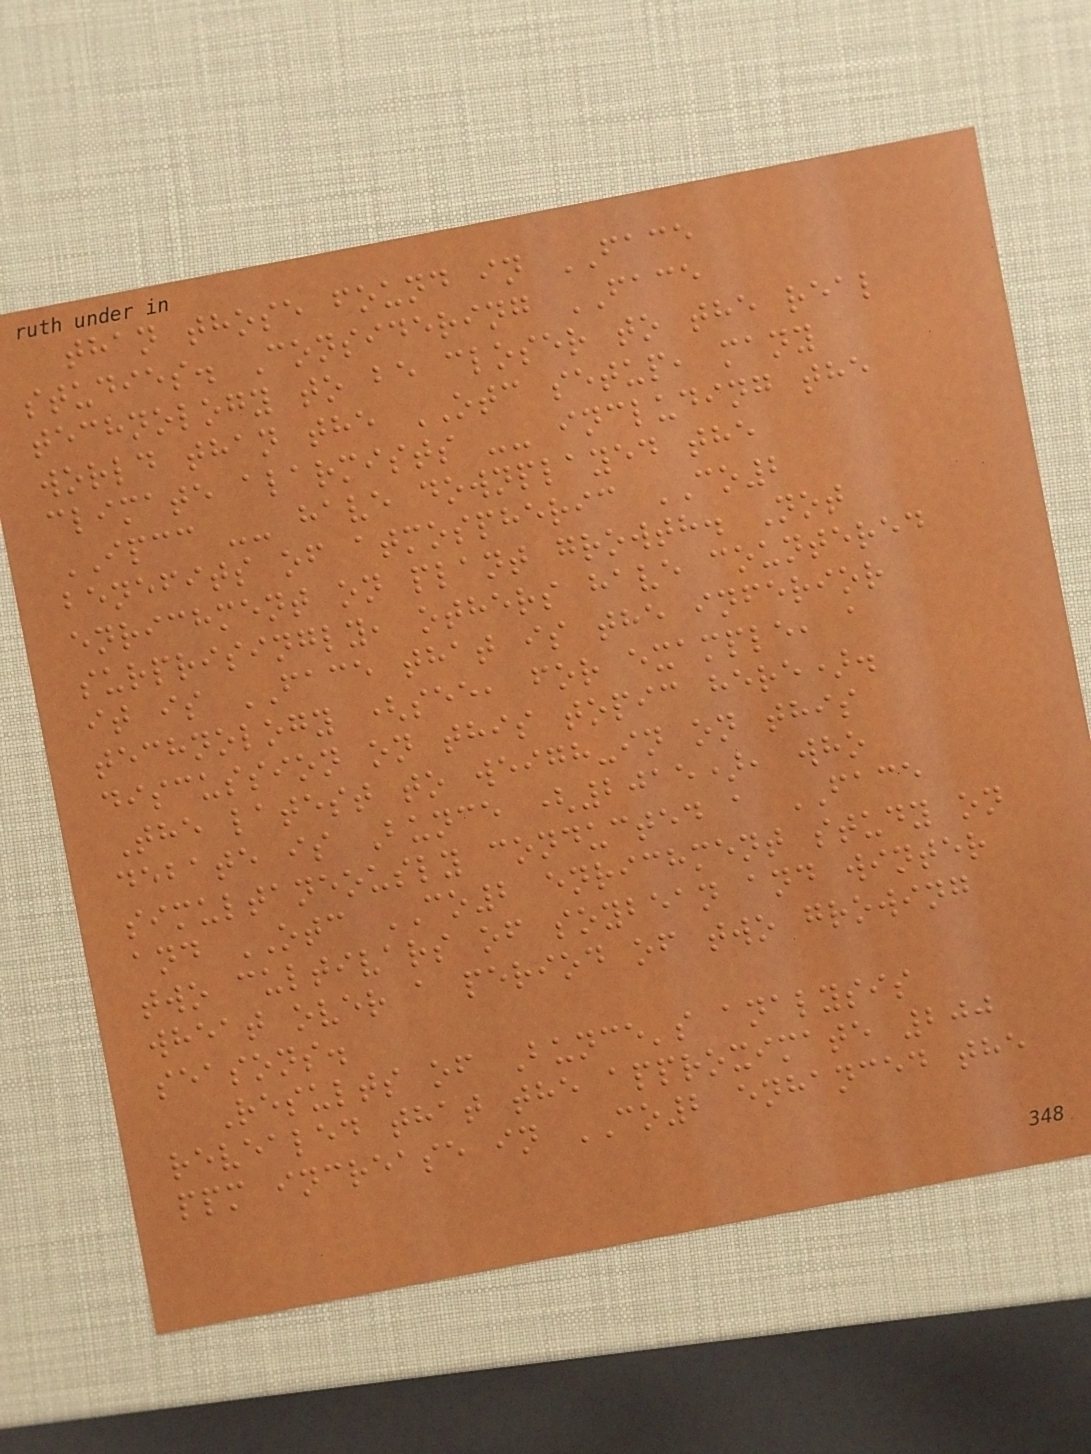than those found in FACE
studies. Considering FACE
technology to be closer to the real
world than the OTC setup, many
climate alarmists -- including the
IPCC -- have downplayed the
benefits of atmospheric CO2
enrichment on plant growth. Not
surprisingly, others have countered
it is FACE that is the inferior
technology (see, for example, a
discussion on this topic here).
The latest to weigh-in on this
debate is Bunce (2015), who
simultaneously conducted a FACE
and OTC CO2 enrichment study on
two cultivars of soybean and winter
wheat over a period of two growing
seasons.
Results of Bunce's analysis
revealed that the approximate 200
ppm increase in CO2 enhanced the
